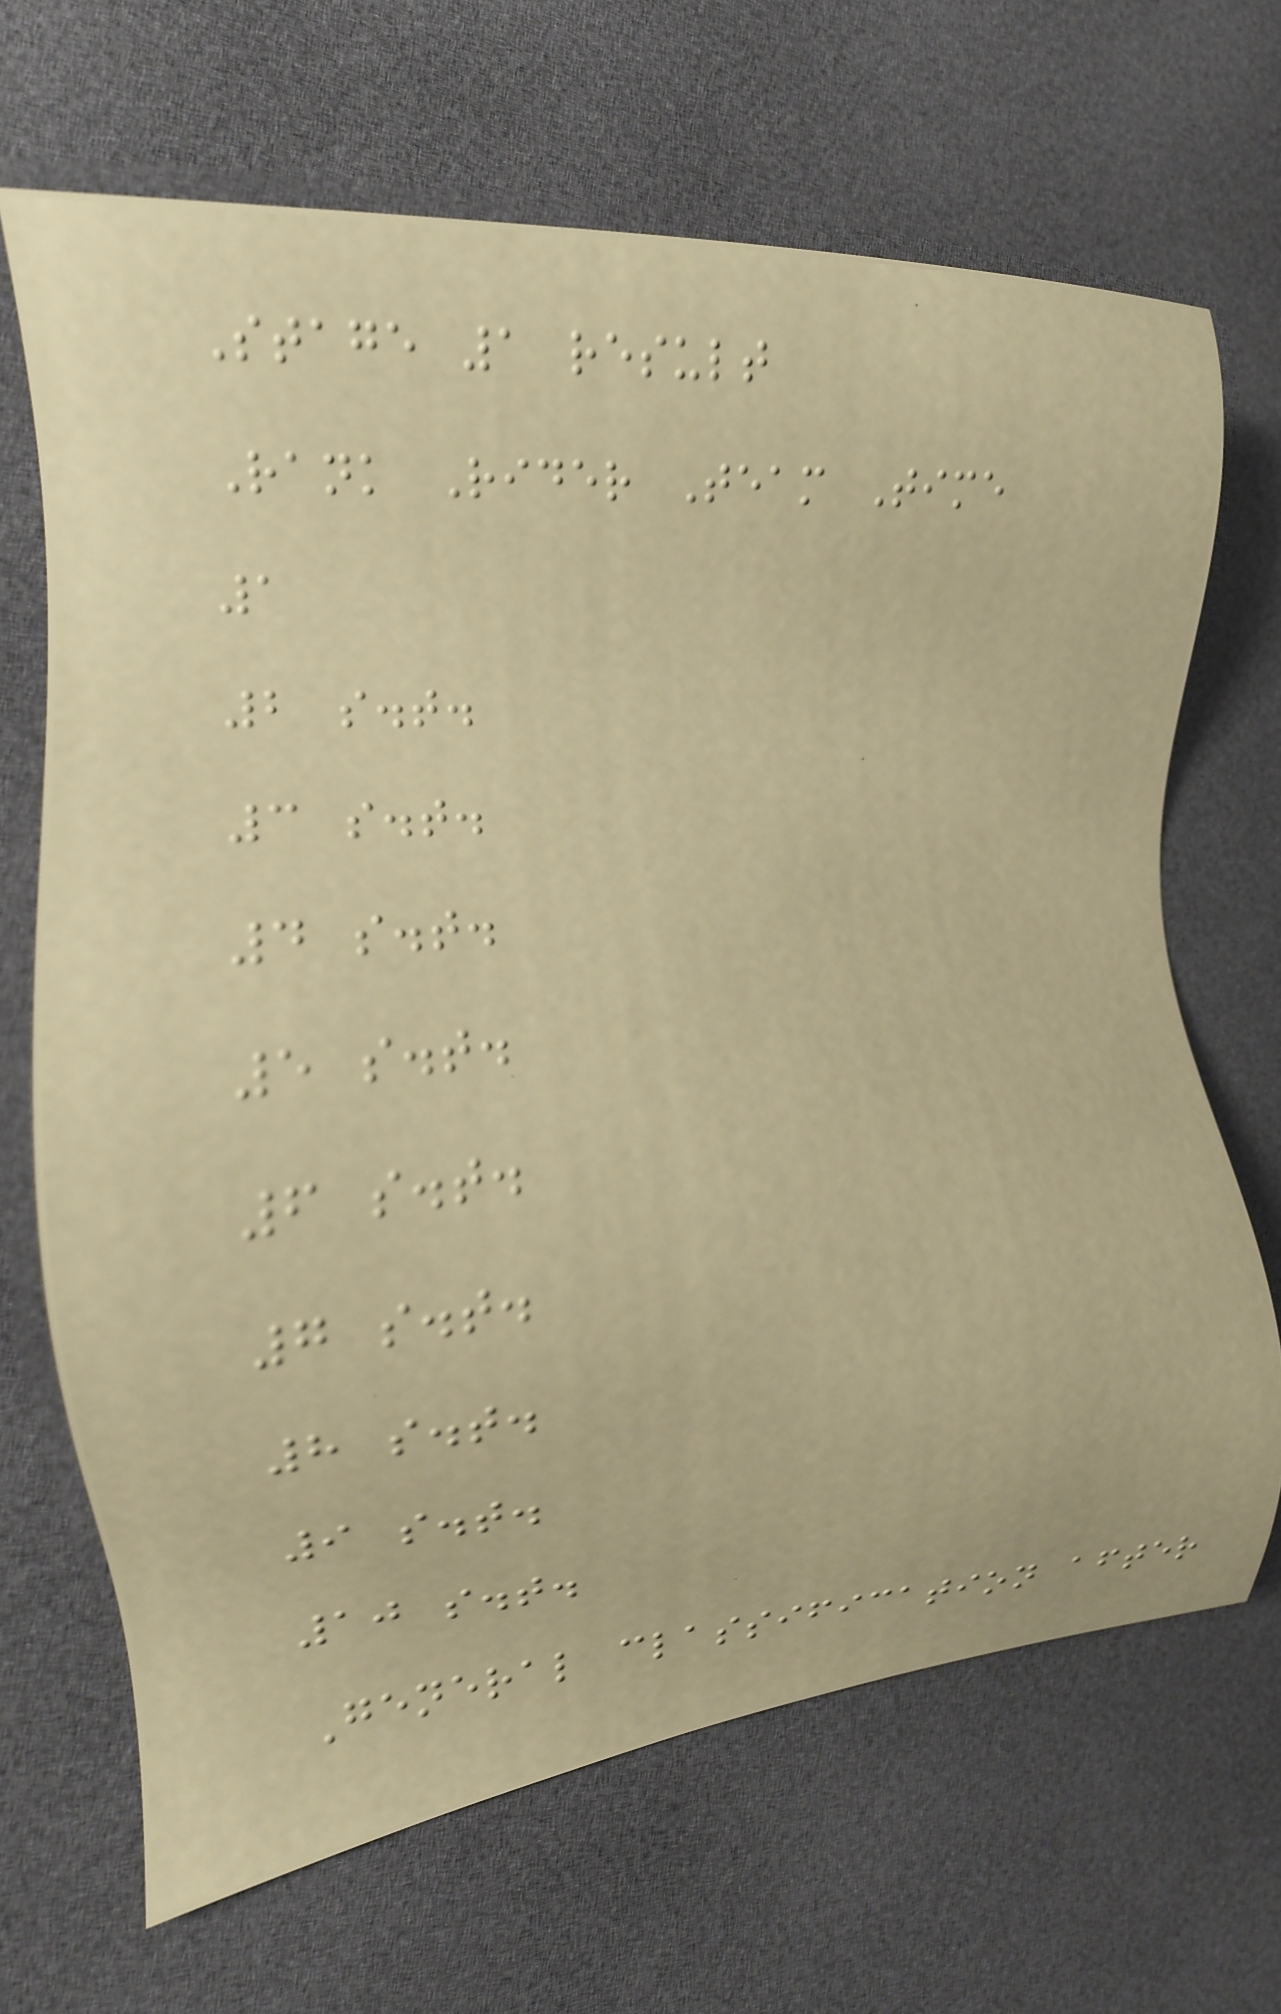Stage 1 result
Rank Rider Team Time
1
2 s.t.
3 s.t.
4 s.t.
5 s.t.
6 s.t.
7 s.t.
8 s.t.
9 s.t.
10 s.t.
General classification after
